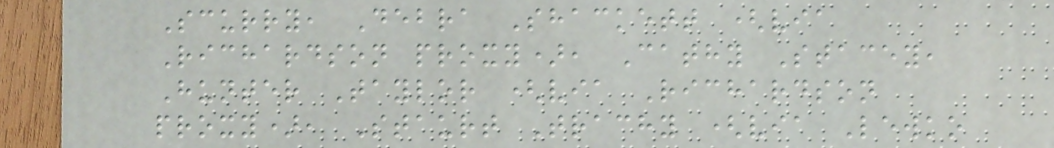Scurry, Debra Shackett (via
Richardson proxy), Cathy Stacey,
Hunter Taylor (via Richardson
proxy), Staurt Trachy (via Lewko
